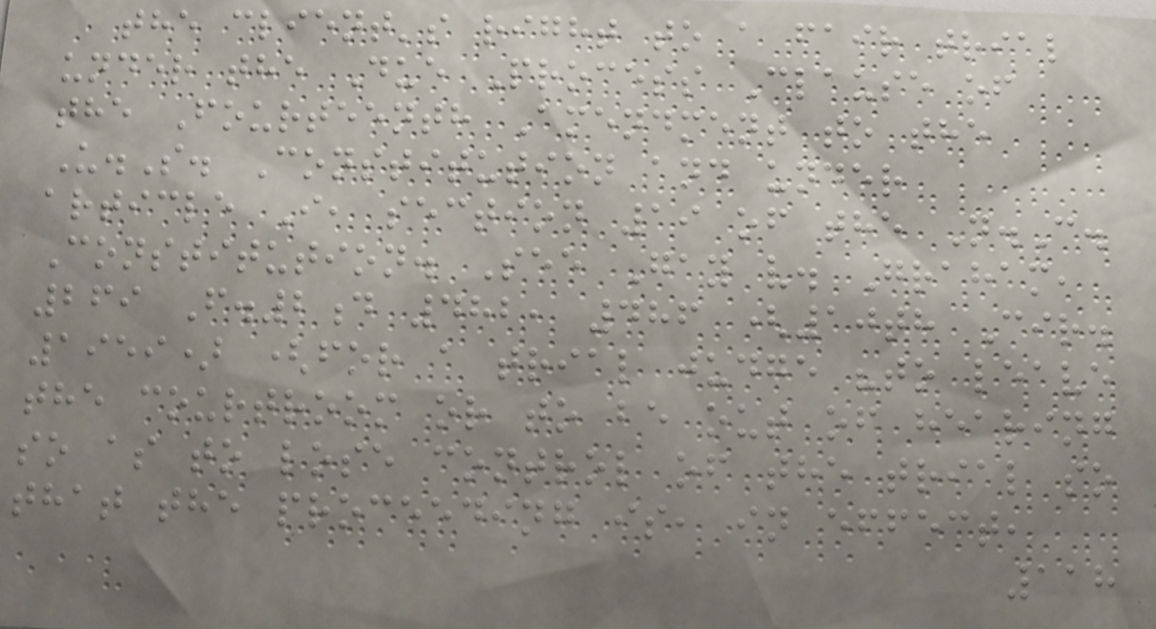the client's right to a fair trial
under the Due Process Clause of
the Fourteenth Amendment to the
U.S. Constitution and under
article I, section 19 of the N.C.
Constitution. See Gay v. Graham,
269 F.2d 482, 486 (10th Cir.
1959) (for a trial judge "to leave
the courtroom or to be out of hearing
so as to lose control of the trial so
that the proceeding is, in effect,
118
